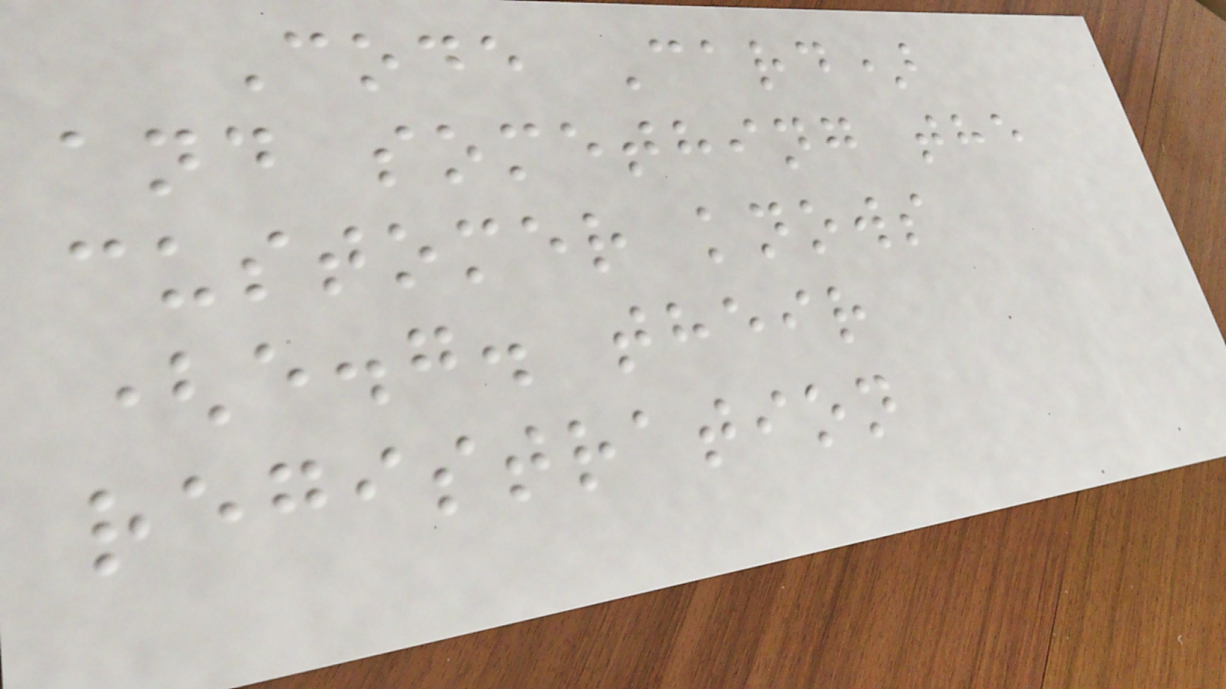Code Card)
and something the
customer knows
(e.g. their
registration
